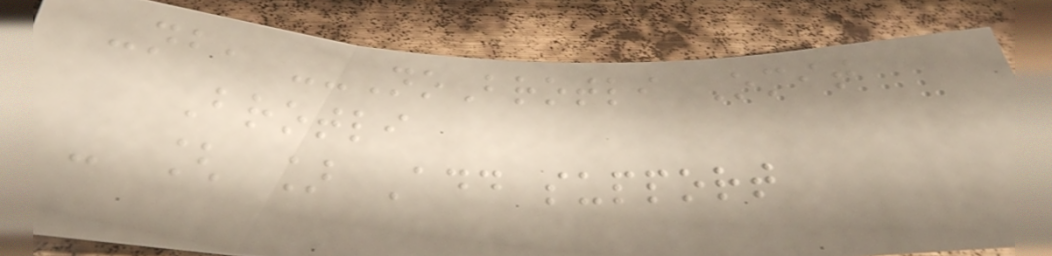-nb, --NoBrotli Omit
Brotli
- [ ] Add support
